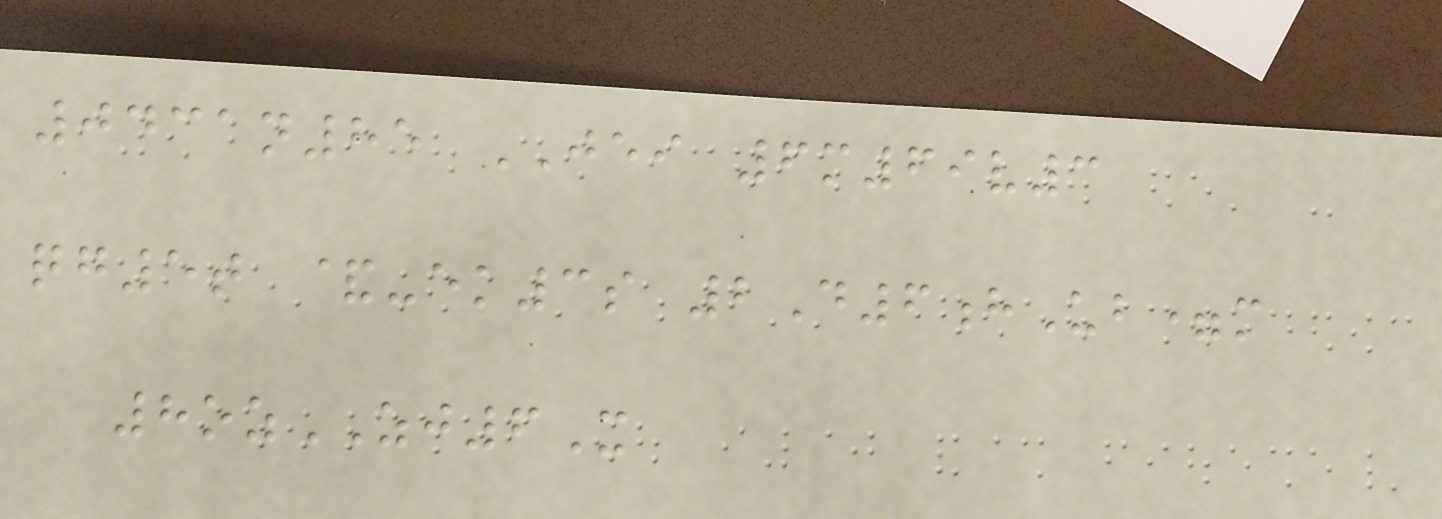0431n85 JEI 6m69v3
qg5t &-ek3s 2D6hUb=m
8ozZJ6X
